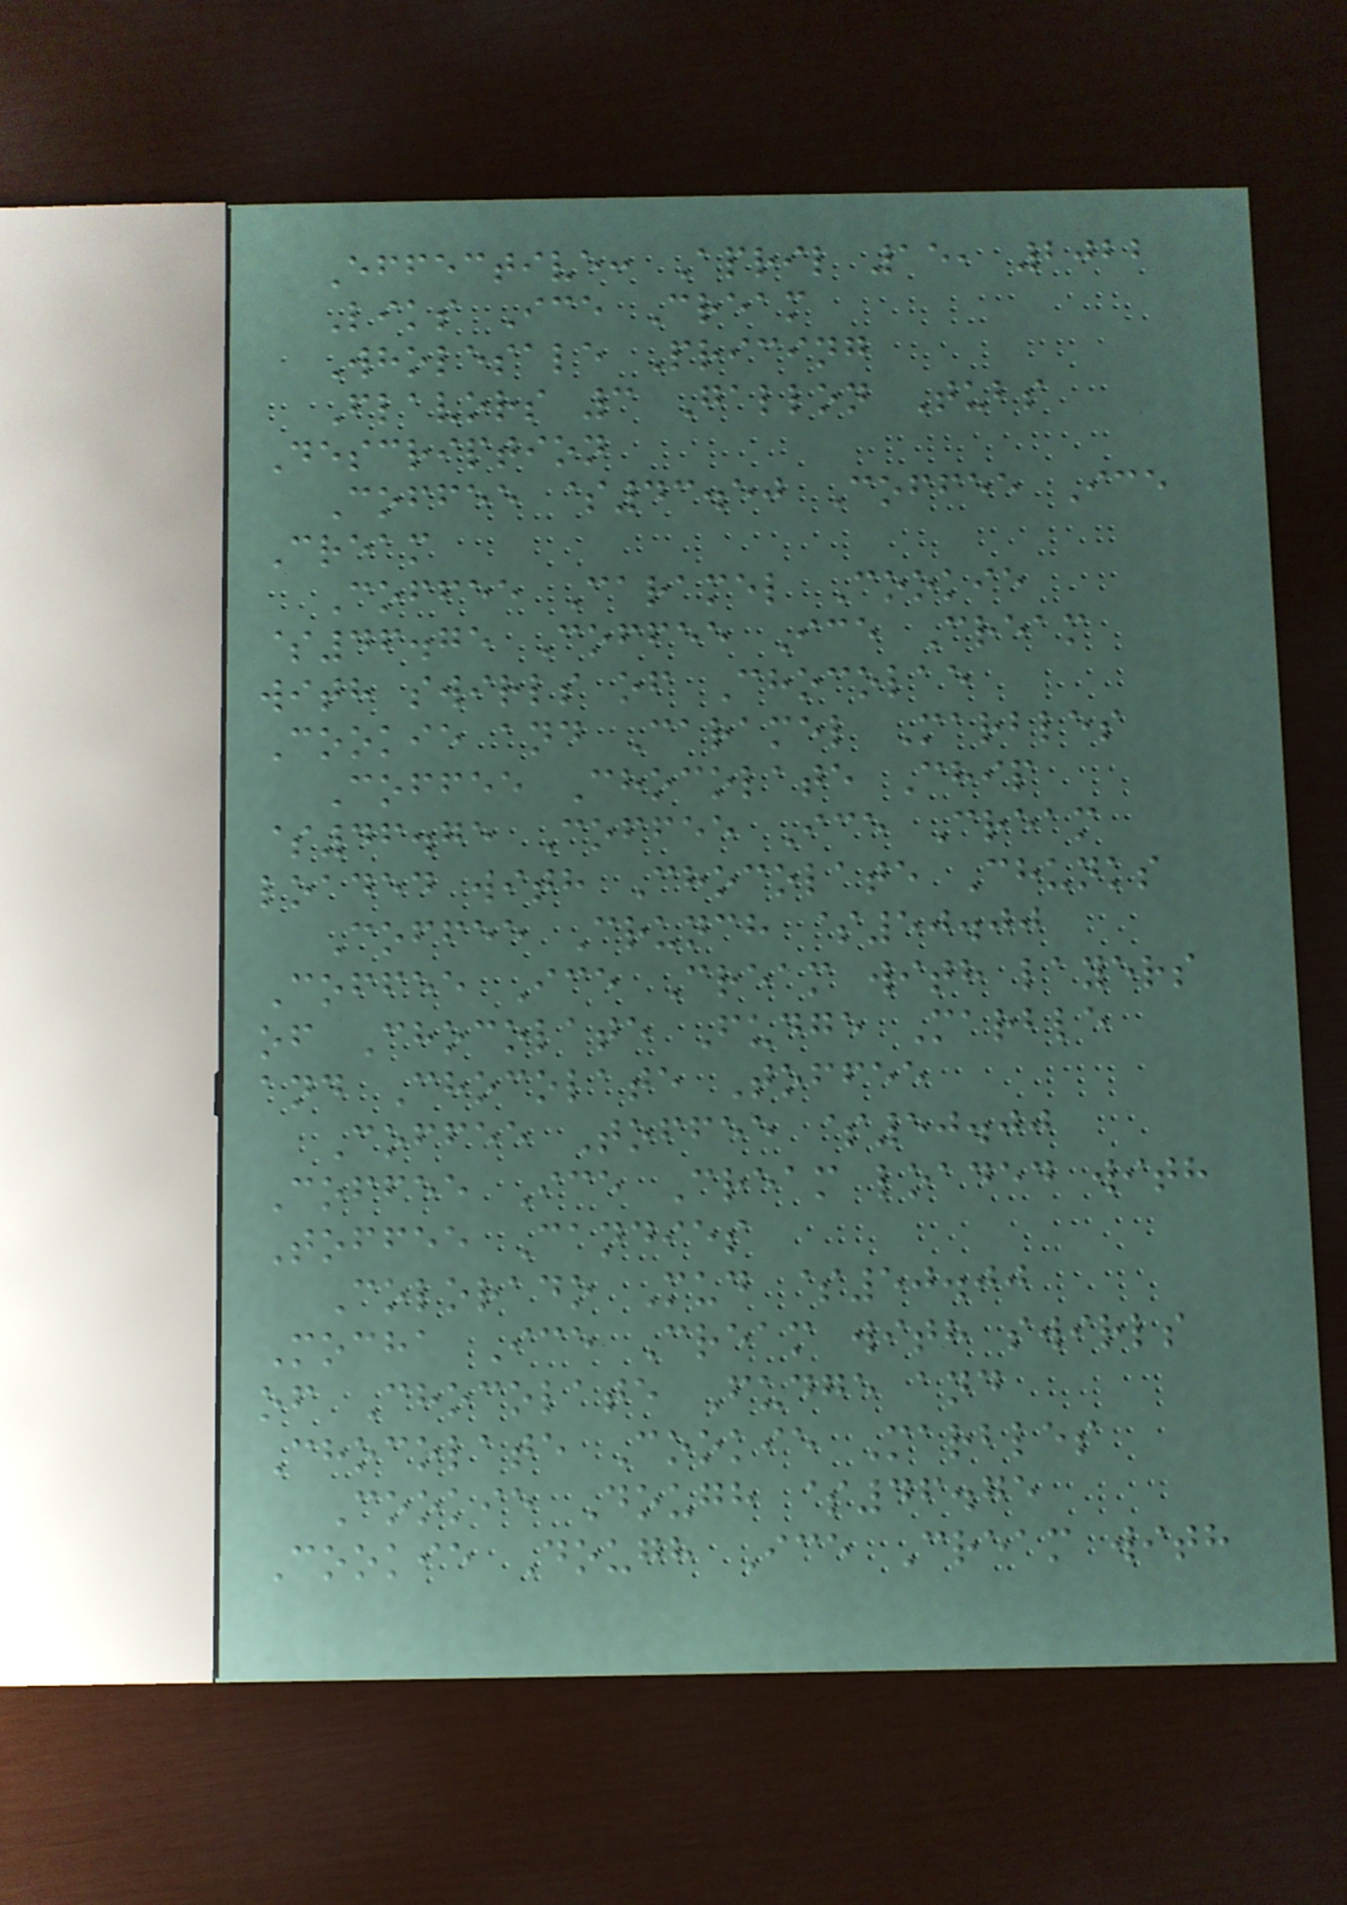Effective: April 15, 2022
Liks Ice Cream
Wholesale Pricing
Flavors 3 Gallon Tubs
Description
Coffee $43.50 Coffee Ice
Cream
Coffee Caramel Cookie
$46.75 Coffee Ice Cream
with swirls of Chocolae
Cookie and Caramel Marbles
Coffee Chocolate Chip
$46.75 Coffee Ice Cream
loaded with Chocolate Chunks
Coffee Crunch $50.00
Coffee Ice Cream with layers
of Chocolate Fudge Marble
and Chocolate Toffee
Coffee Toffee $50.00
Coffee Ice Cream loaded with
Toffee Candies
Colorado Mud $50.00
Mocha Ice Cream with swirls
of Chocolate Fudge and
Chocolate Cookie Marbles
Cookie Dough $46.75
Cookie Dough Ice Cream with
